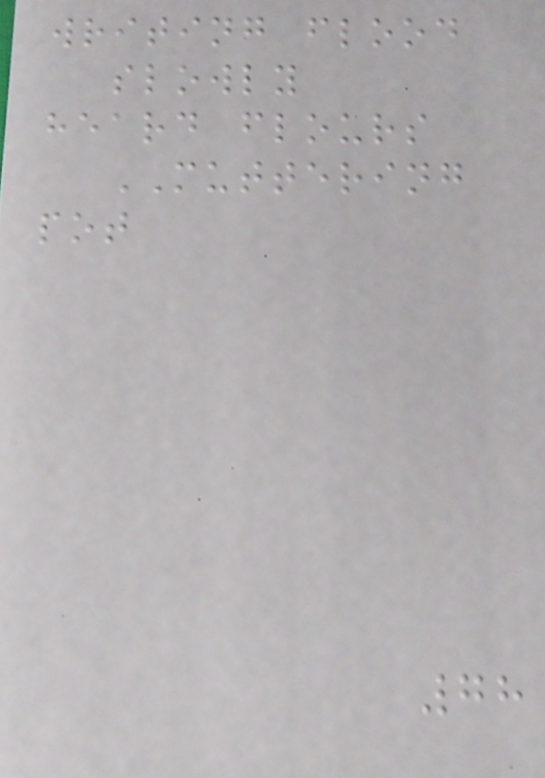writing flood
slowly
heard flours
MUTTERING
pot
78
